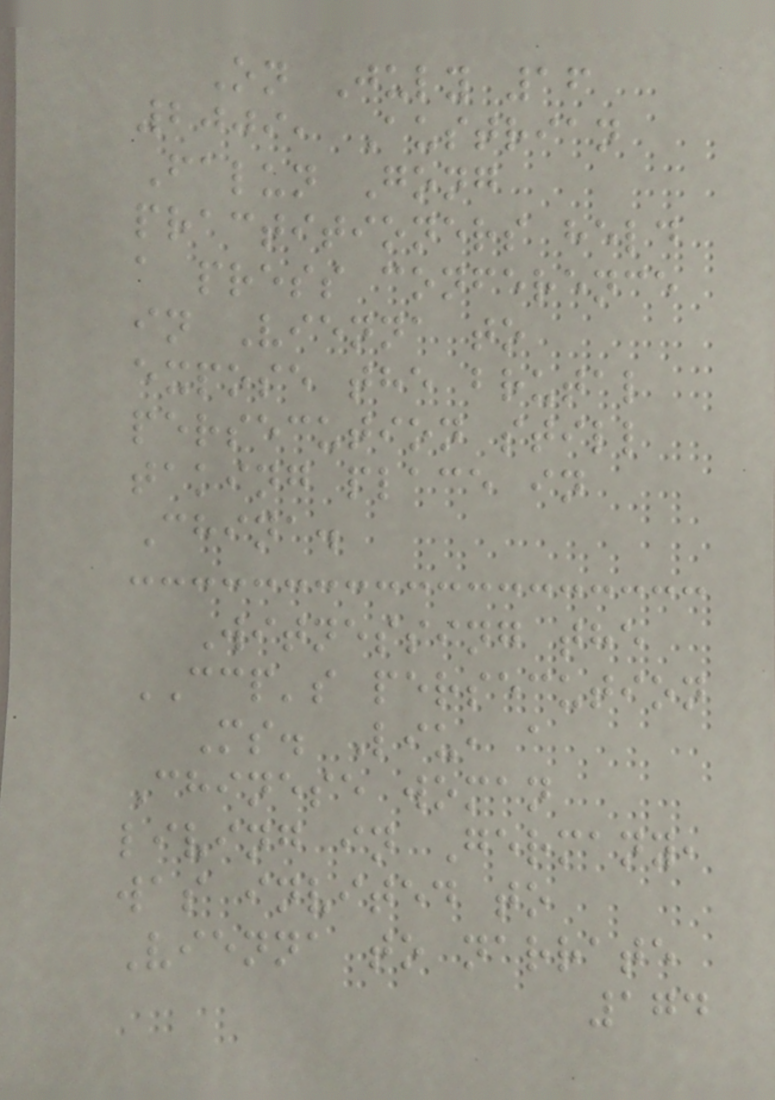On July 16
2009, Austrian
Falun Gong
practitioners held
a press conference
in Vienna to
expose the brutal
persecution still
taking place in
China.
Witnessing the
CCP's persecution
Ms. Liu, a
Chinese woman
living in Germany,
was invited to
Vienna to narrate
174
